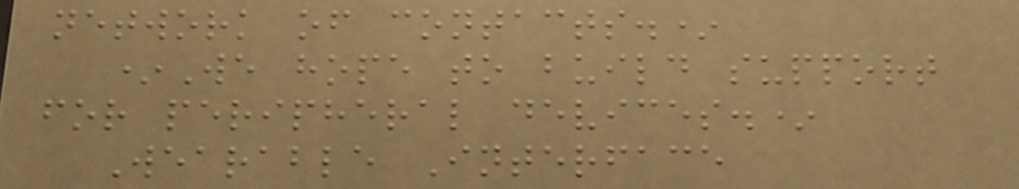network of contacts.*
*We hope to build support
for peripheral devices.*
Wearable Interface
